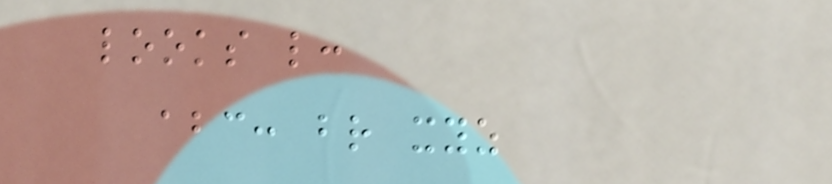looks like:
abc: br xyz
